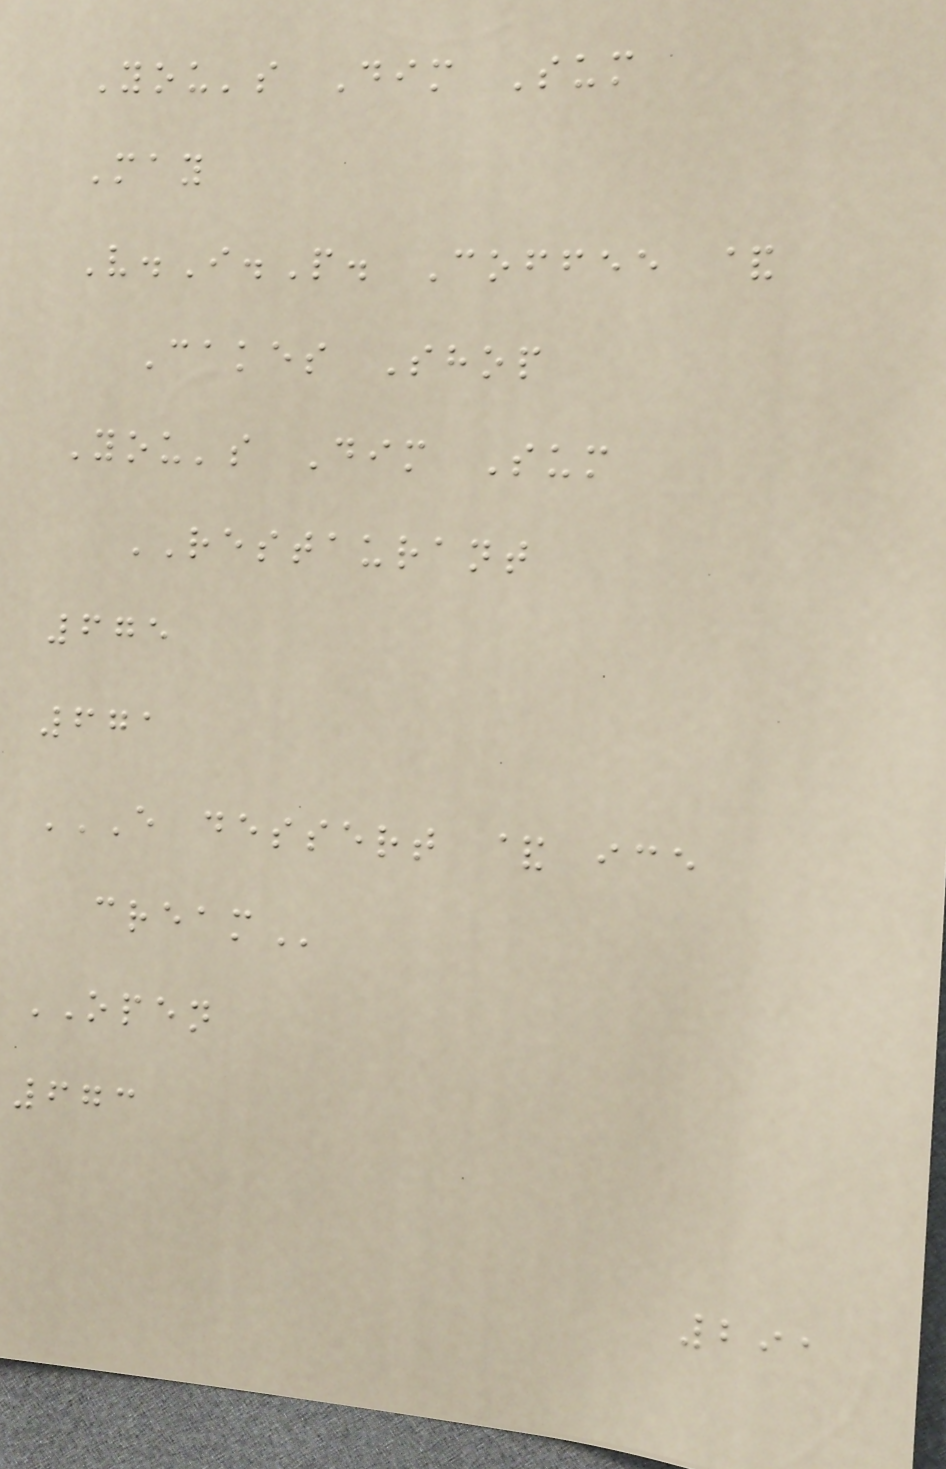You's Dim Sum
May
V.I.P. Coffee &
Cakes Shop
You's Dim Sum
RESTAURANT
675
671
E DESSERT & ICE
CREAM
OPEN
673
291
